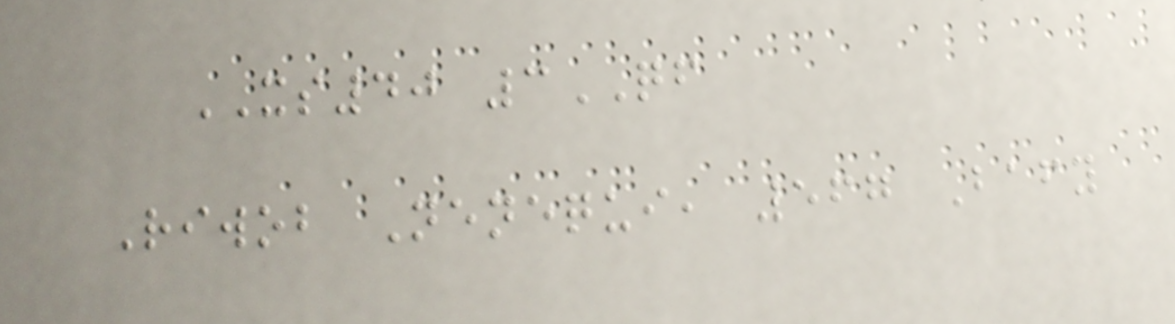XS40 3QF
Riwob Nenequi, 567 Bafy
